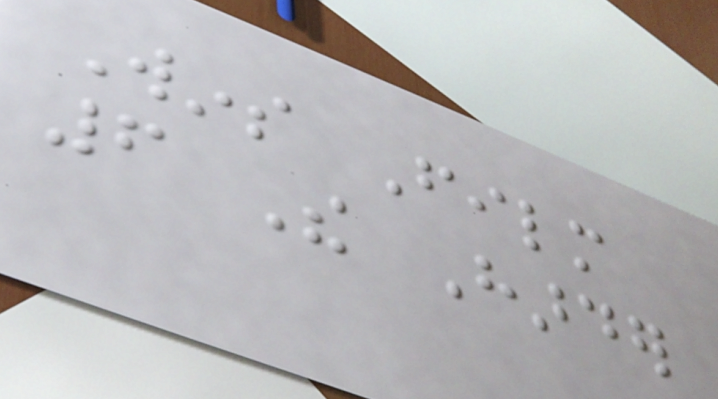Wins Film
6 The Harder
